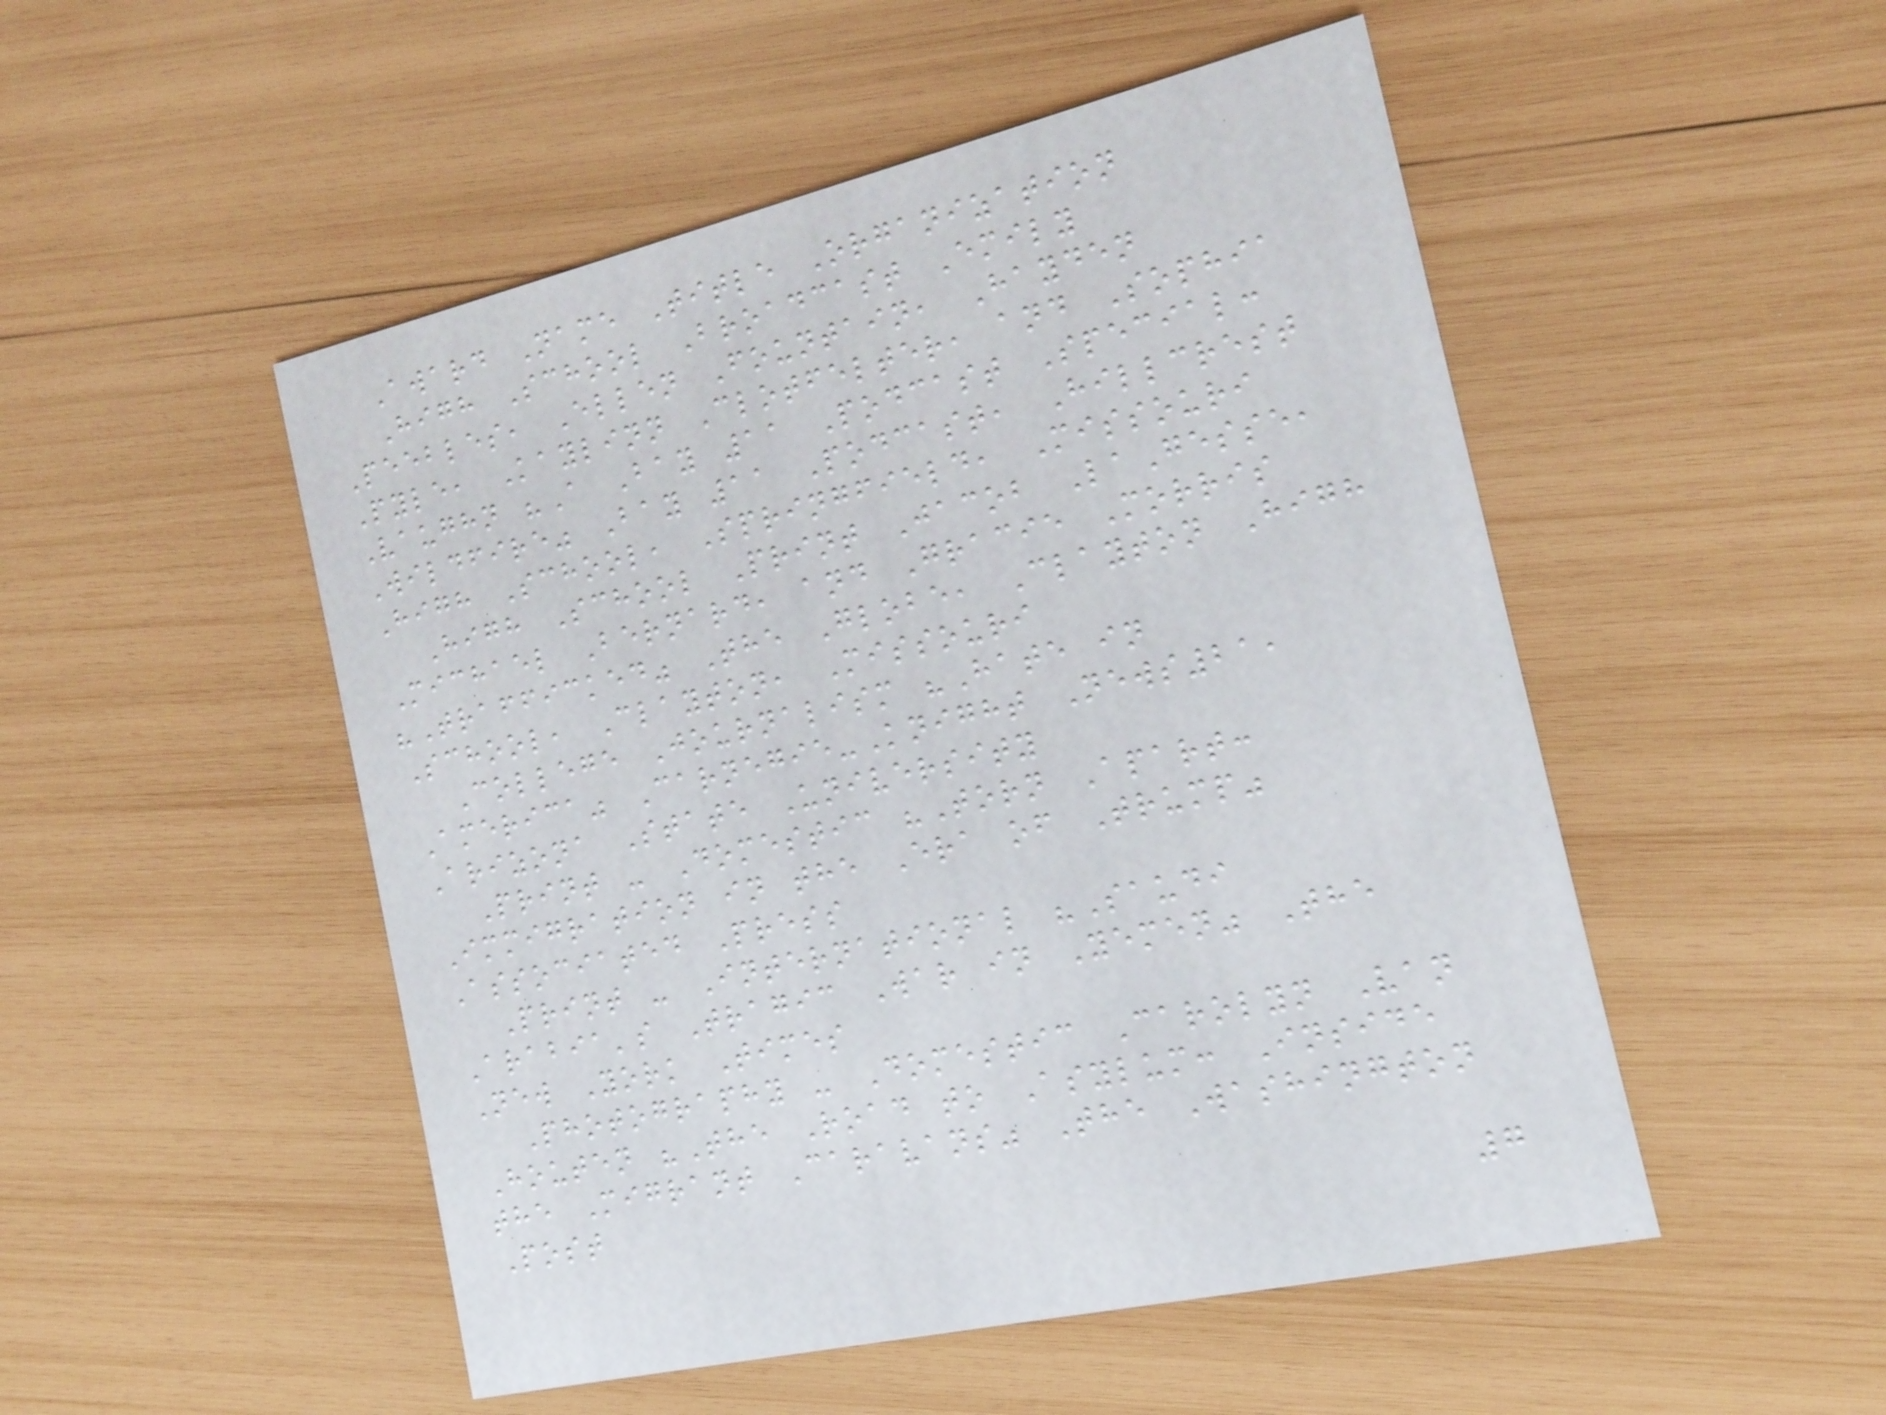Award Name Title Organization
High School Broadcast Emily
Peebles, Ellen Fountain, Hayden
Pyle, Kaylinn Clotfelter, and Sophia
Vaughn "A Bay 11 Podcast Special:
Wildfire" Bay 11 Podcast, Hillcrest
High School, Springfield, Missouri
High School Print Jacob LaGesse,
Michael Bernard, and Gracie Morris
"Trafficked" The Globe, Clayton High
School, Clayton, Missouri
College Journalism "Hate in
America" Carnegie-Knight News21,
Arizona State University
Print - Domestic "Torn Apart:
Immigration in the Era of Trump"
Associated Press
Print - International "Saudi
Arabia's Tragic War in Yemen" The
New York Times
Photography - Domestic Carolyn Van
Houten "The Road to Asylum: Inside
the Migrant Caravans" The Washington
Post
7
